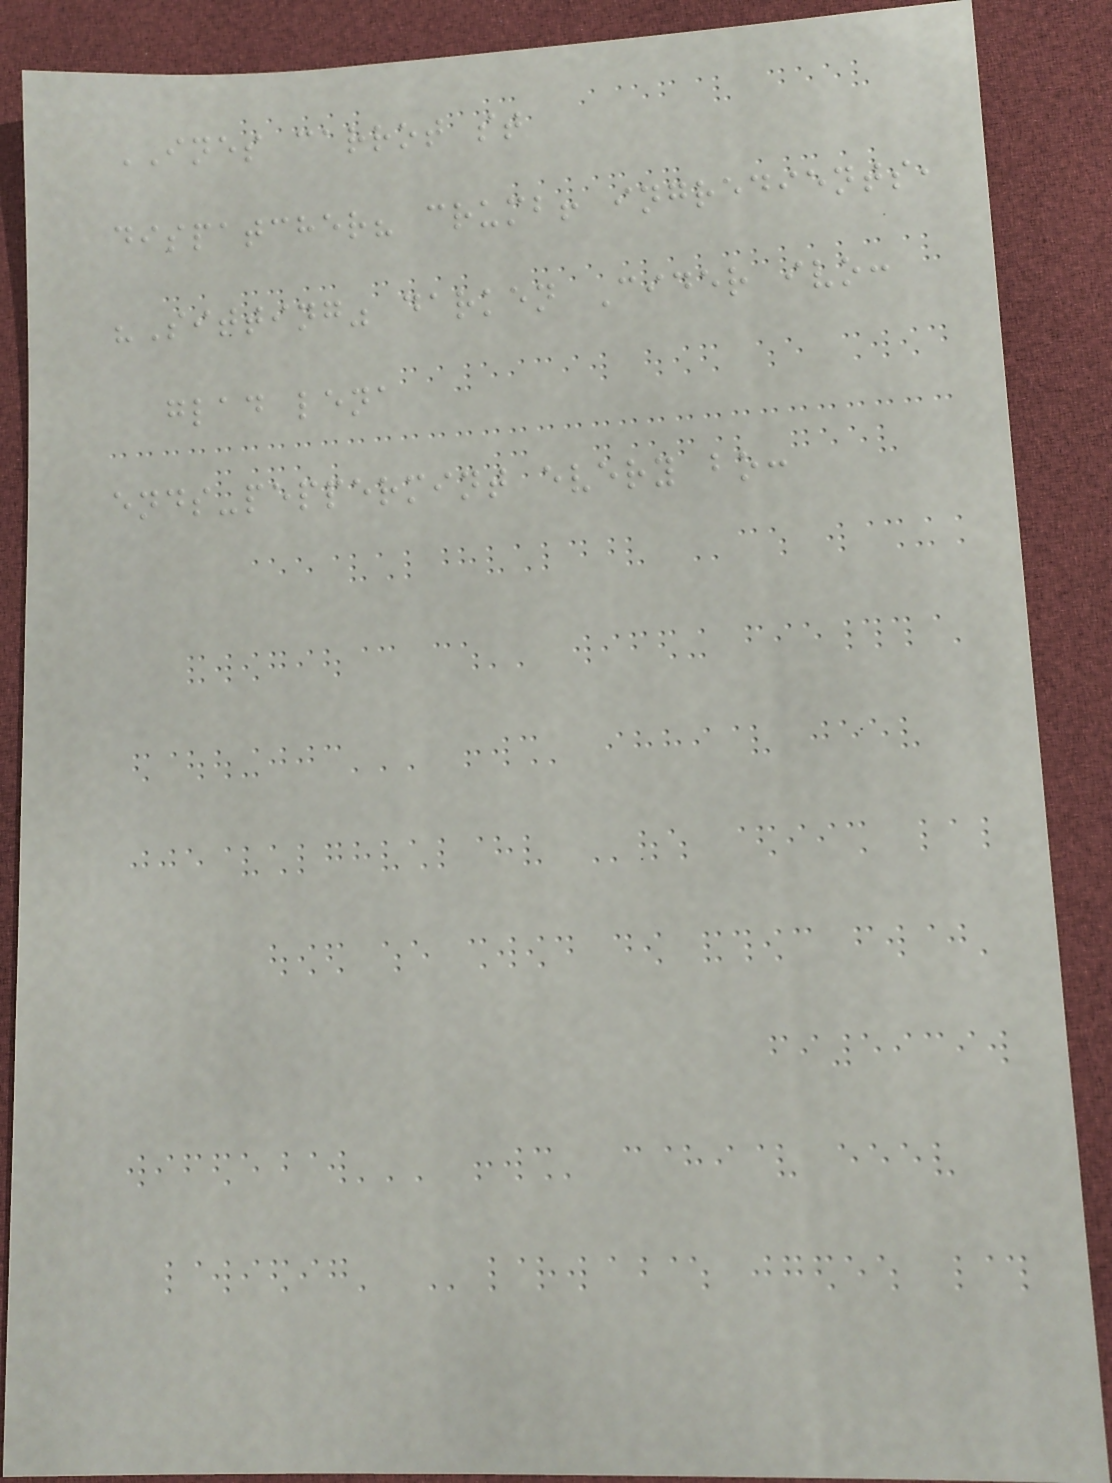INES carrot st
dispatcher? crumb! ingredients,
"Sitting" darken Cider ivo:
glad lena
ends-peppermint every bo:
